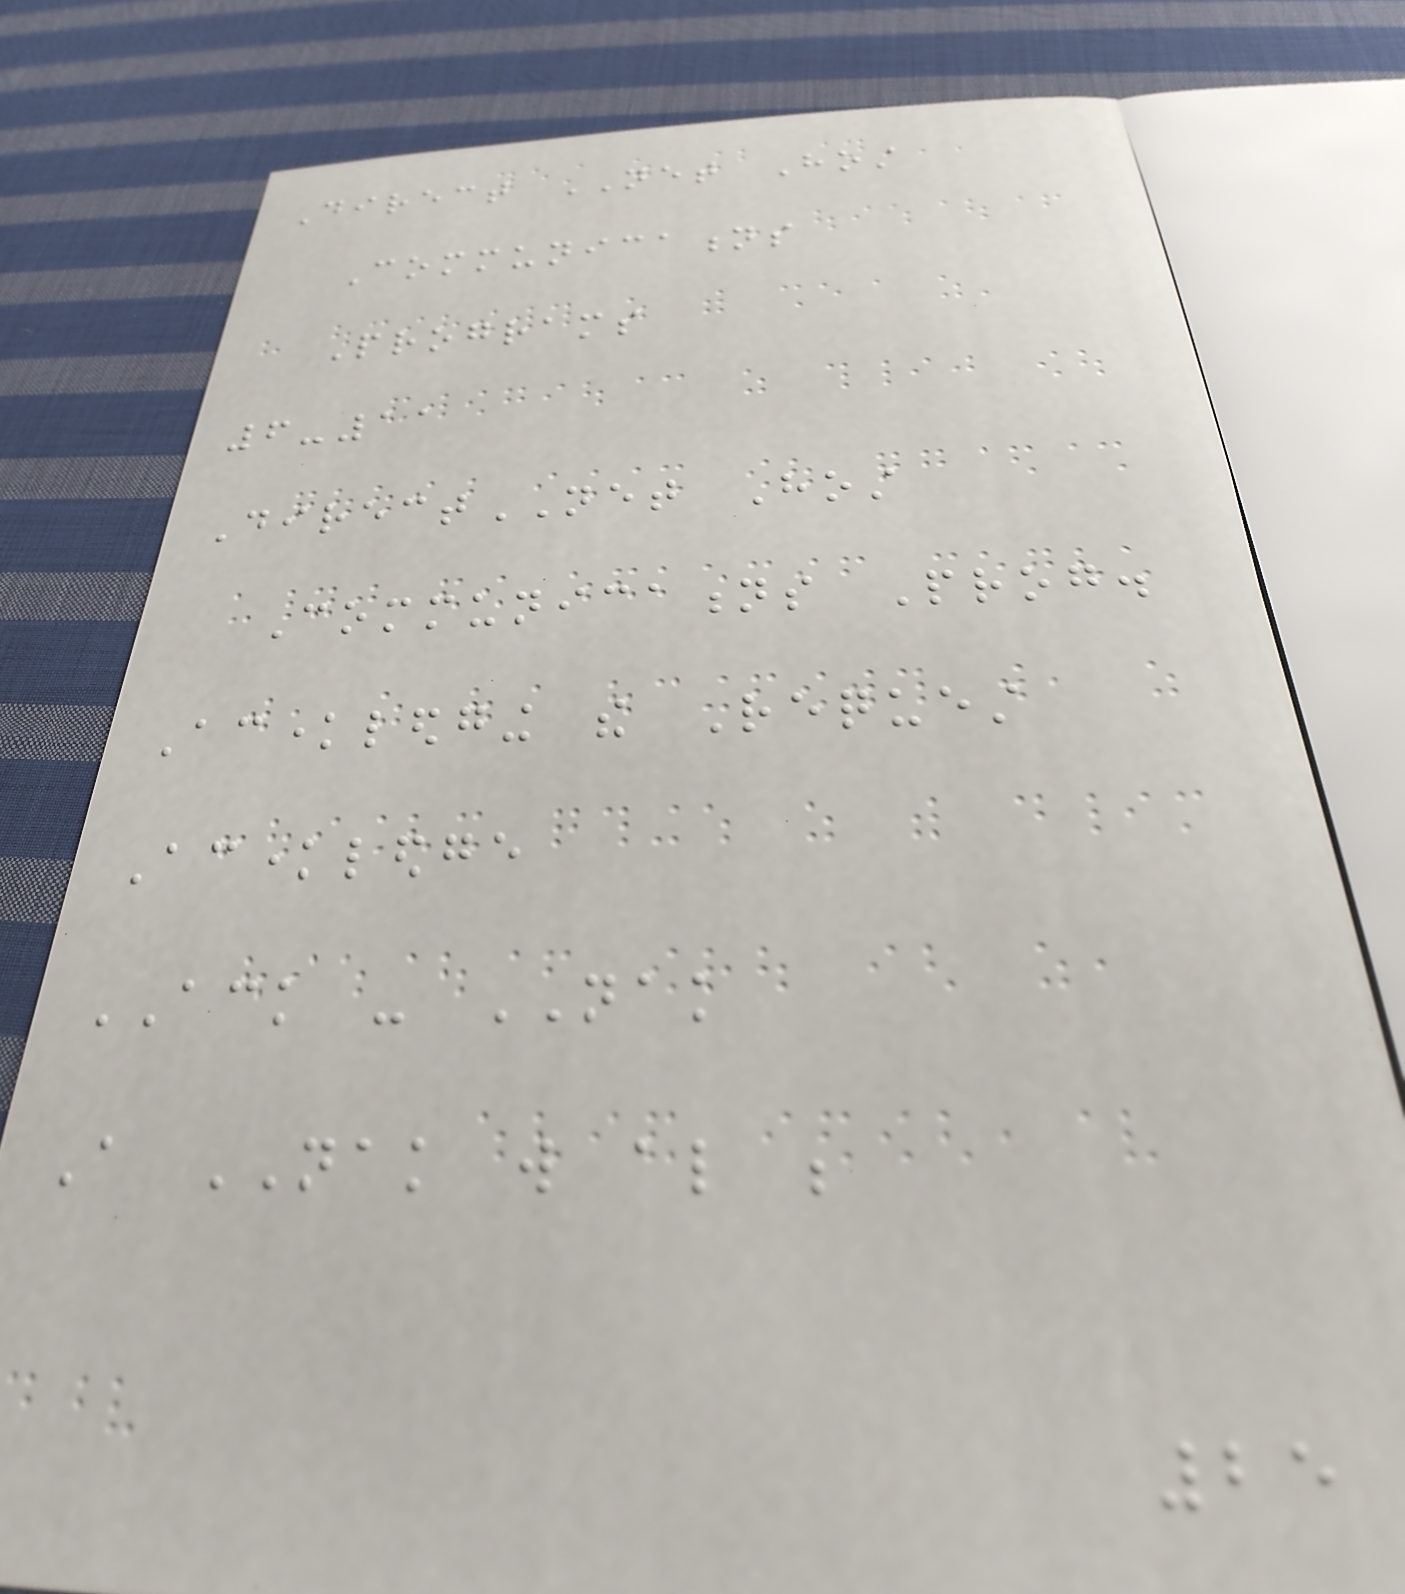Direct NET Host
Communications
Programs
6-11
DirectNET Host
Communications Prog.
Acknowledging the Request
Acknowledge
ACK - NAK
A NAK will also be
25
